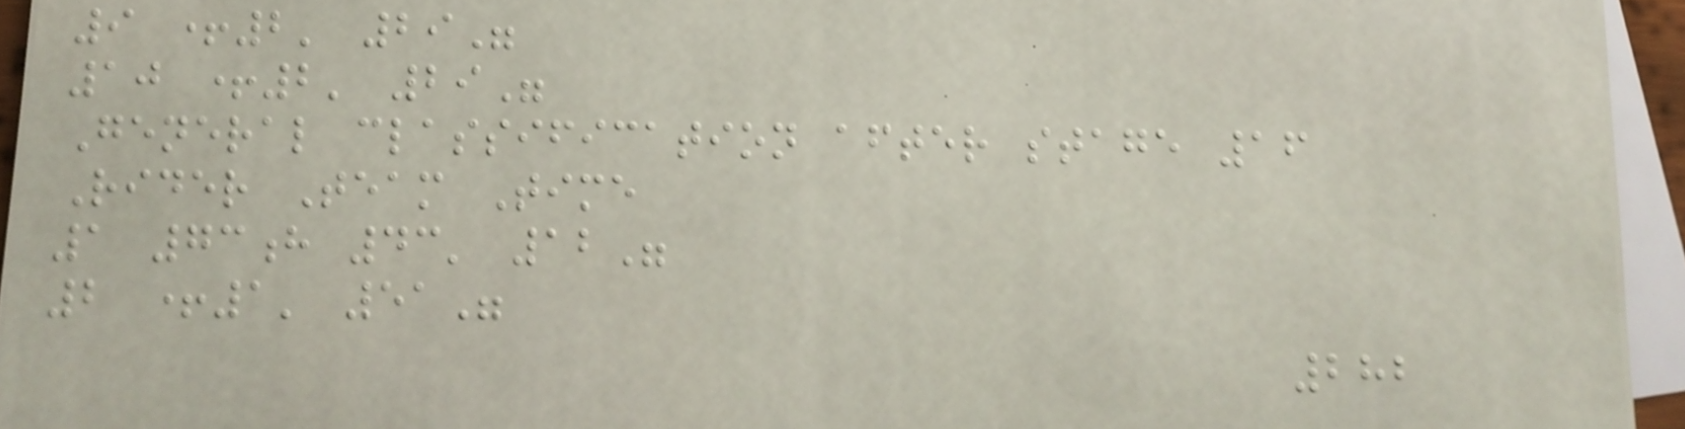9 +2' 29"
10 +2' 29"
General classification after stage 16
Rider Team Time
1 73h 43' 12"
2 +1' 51"
282
